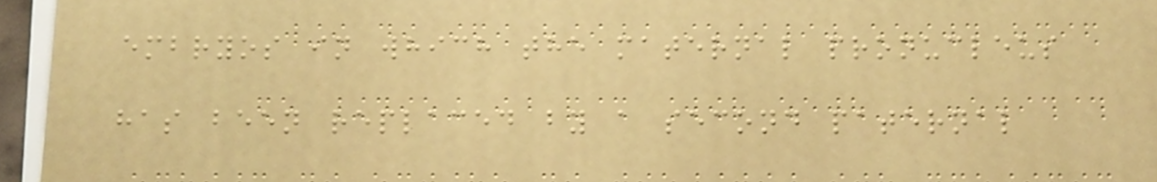embryos in which the maternal pronucleus
has been replaced by a second paternal
